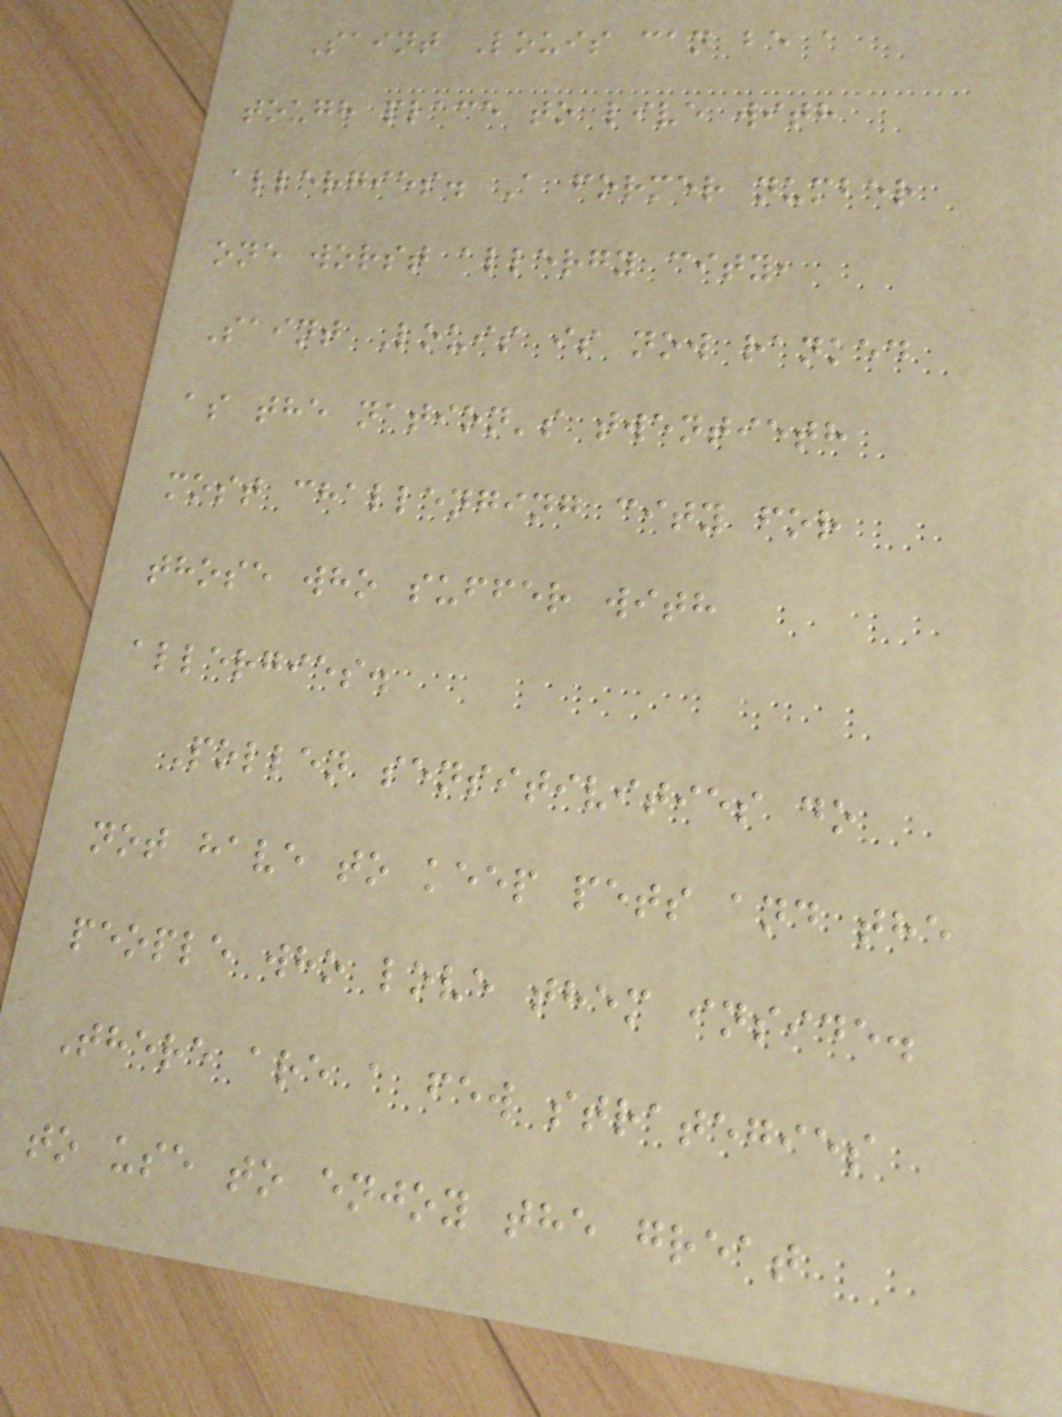Saint Louis can be a
tough place to live with
allergies. A former number
one worst allergy city,
Saint Louis is now ranked
as the nation's twentieth
most challenging city for
those who suffer with
allergies.
Pollen sensitivities do
not have to keep pets and the
people who love them inside.
There are a few strategies
to use to enjoy the great
